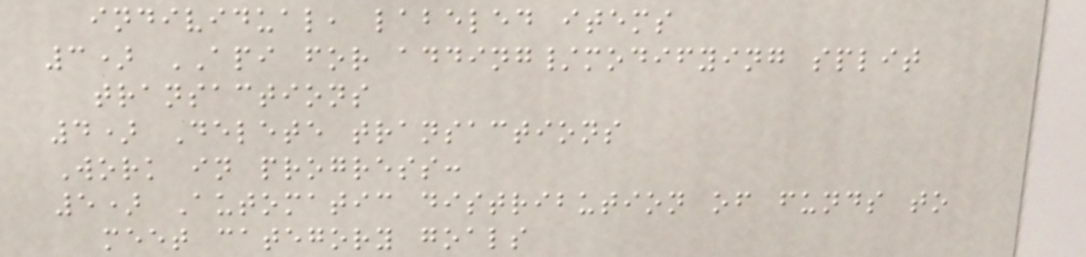individual, labeled items
3) API for adding/modifying split
transactions
4) Delete transactions
Work in progress:
5) Automatic distribution of funds to
meet category goals
